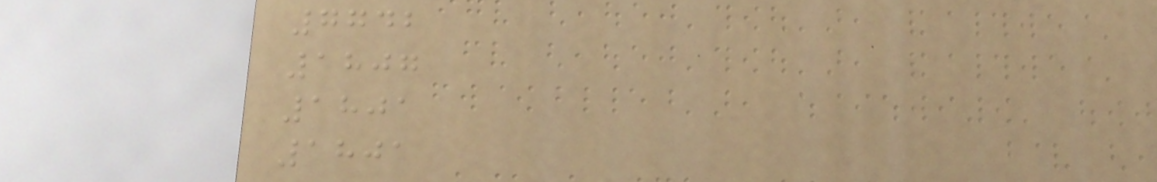7742
1807
1801
1801
